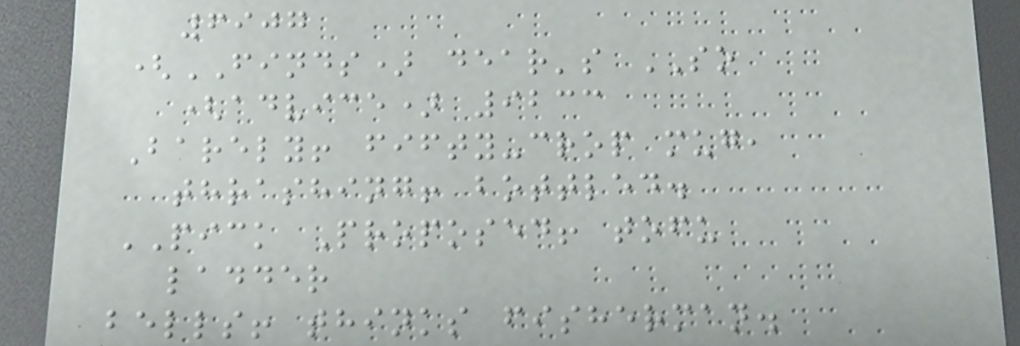6907
(FINDS) dear's SO
(advice) 9233
Barely! fifty-crop mug,
thrashing! bottled.
PICK Proposed! tofu
ladder
bells! thinks fisherman.
